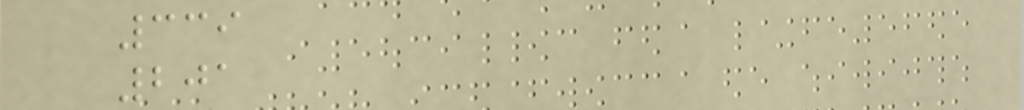339
201
